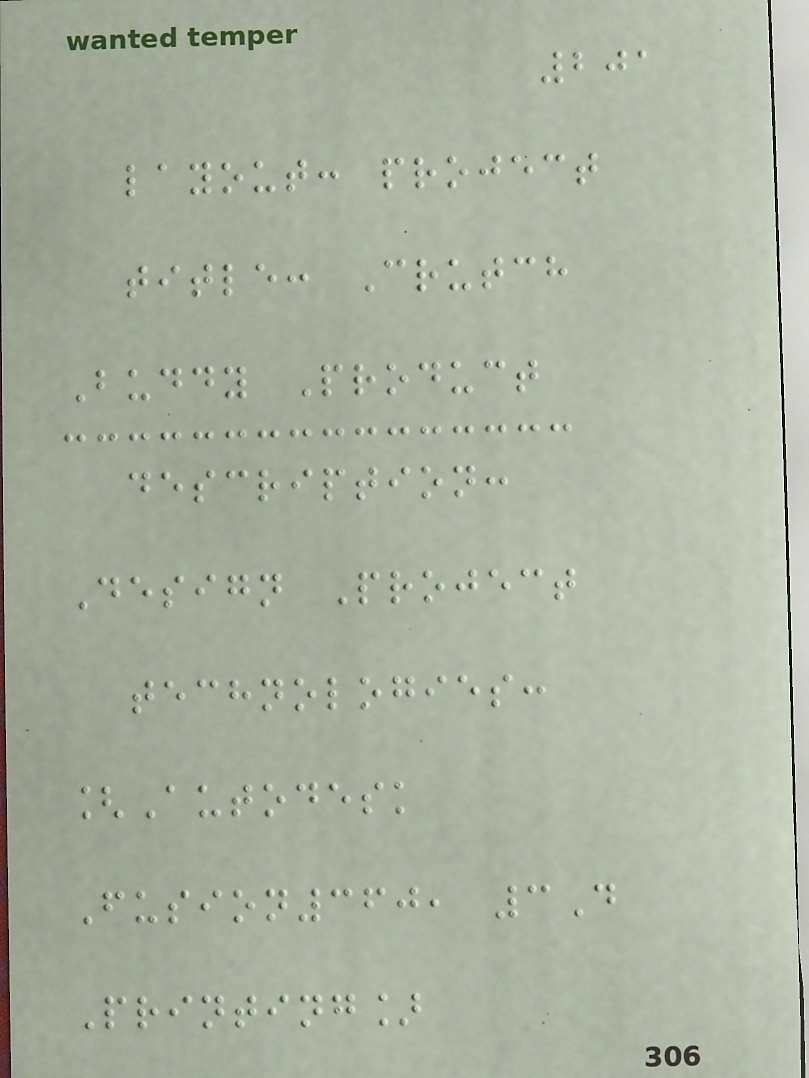201
layout: project
title: Crutch
Buddy Product
description:
Design Project
technologies:
[Autodesk
Fusion360, 3D
Printing]
